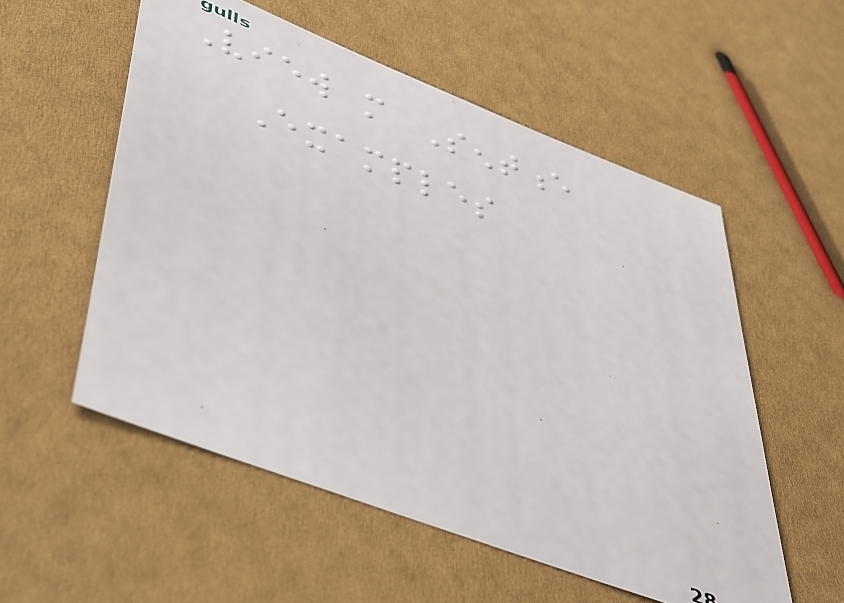View more Sentence
Examples
